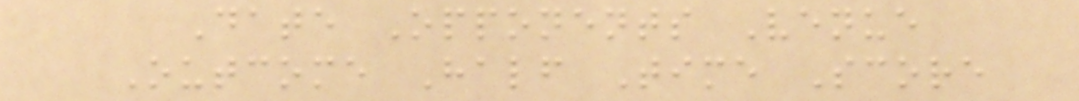Date Opponents Venue
Outcome Half Time Score
